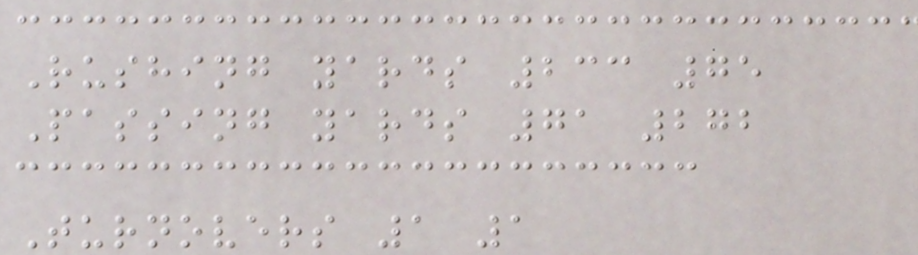Rushing yards 233 75
Passing yards 71 272
Turnovers 1 1
